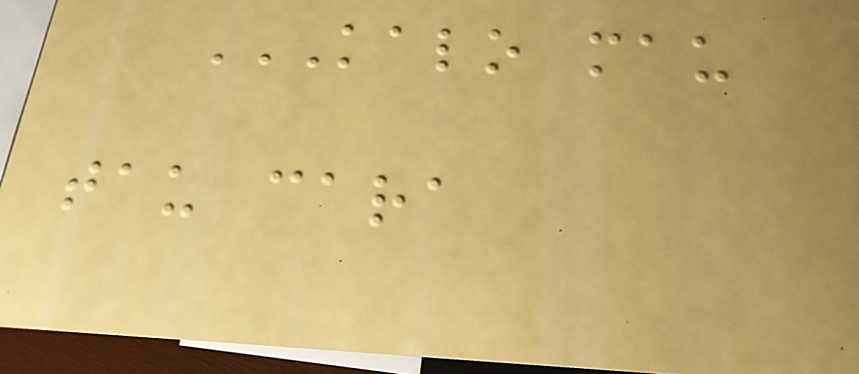KALO MAU
TAU CARA
